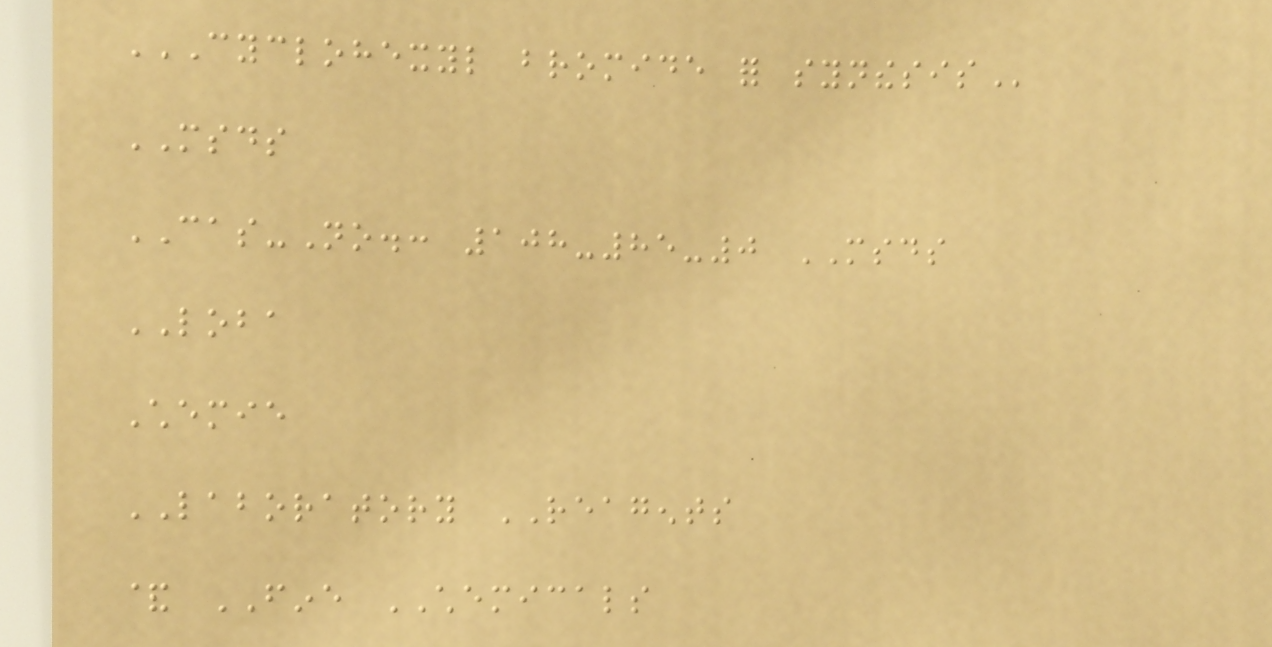CYCLOHEXYL BROMIDE FOR SYNTHESIS
MSDS
CAS-No.: 108-85-0 MSDS
LOBA
Chemie
LABORATORY REAGENTS
& FINE CHEMICALS
